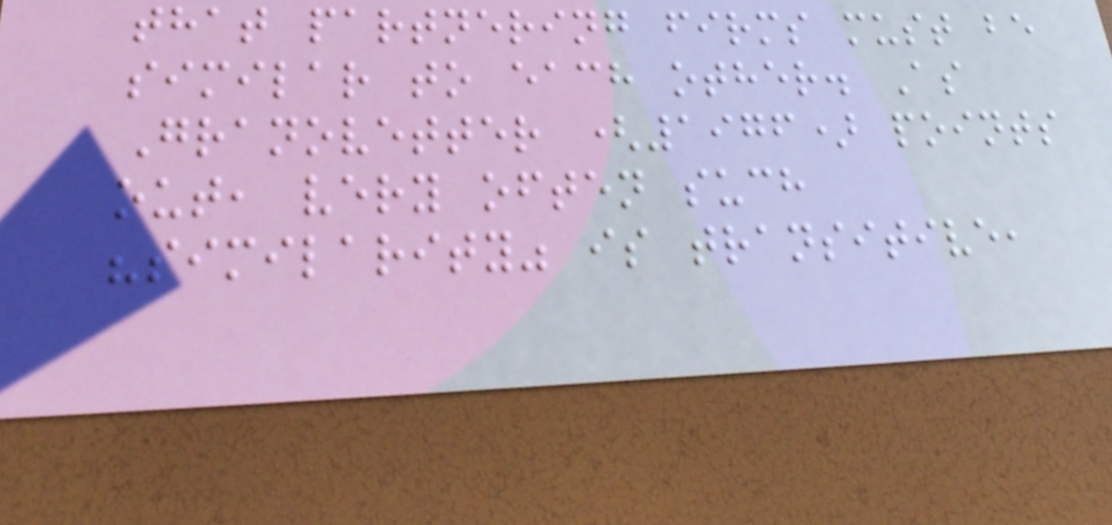that partnering firms must be
similar to each other. As
Granovetter (1976) points
out, very often such
"similarity" is transitive,
